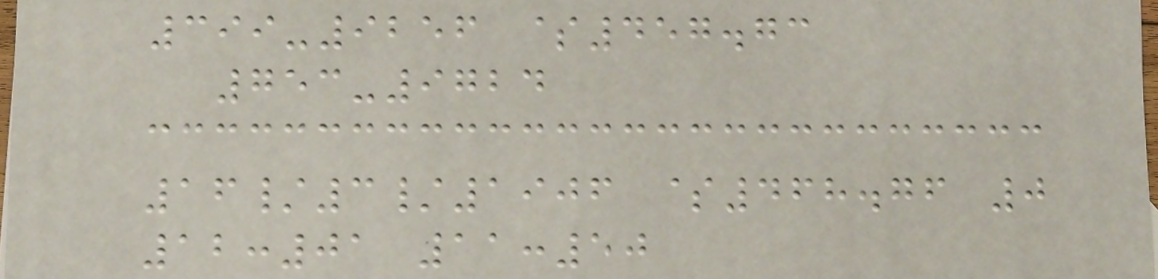399-9256 $457.73
753-9724
16/3/1906 $468.76 0
12:01 11:50
